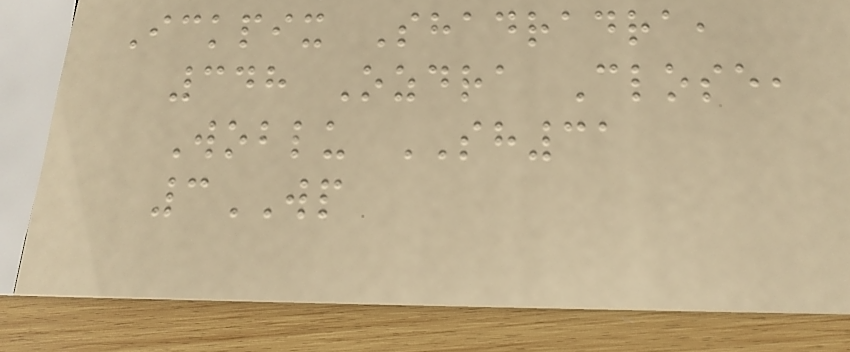Ickpix Shadradra,
348 Ozdra Close,
Woblu SH31
3WP
